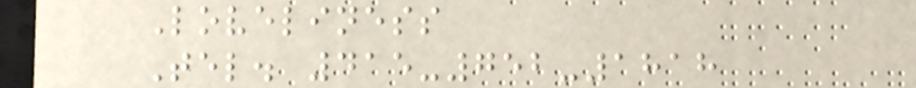Loveliness
Tel. 415-752-1818
